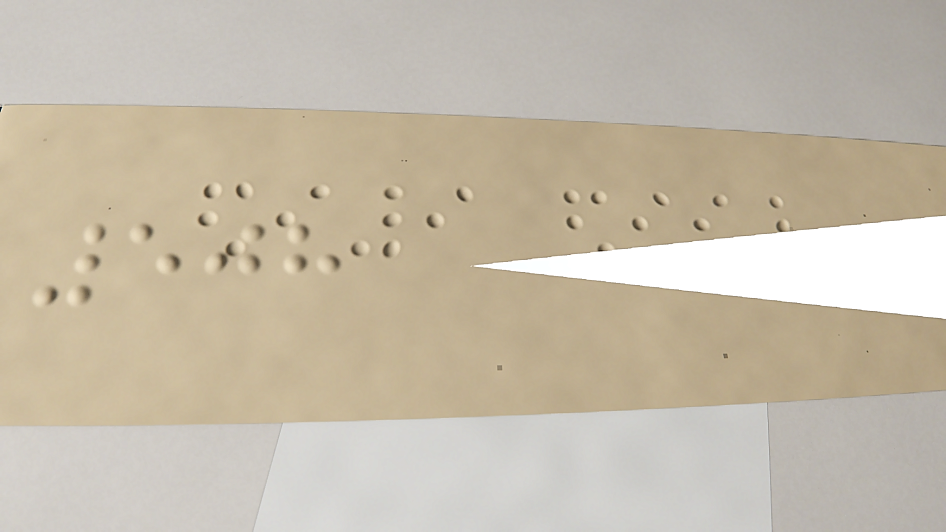508
